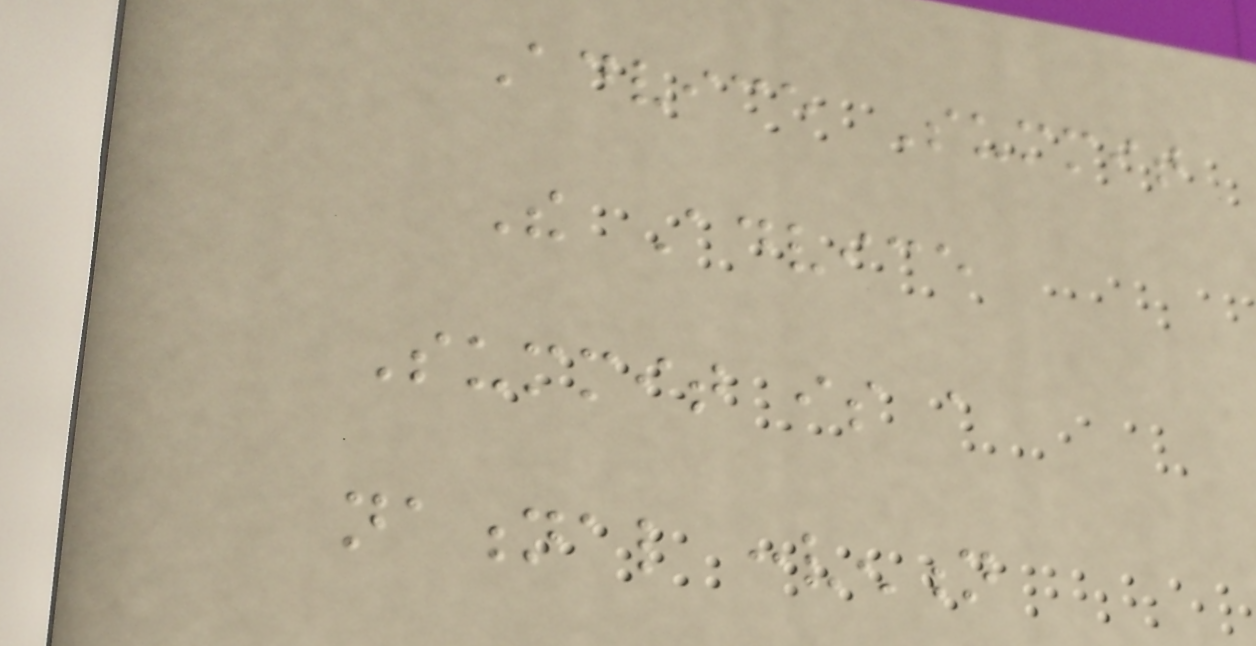Advice Summit
The Advice
Summit is a
national convention
